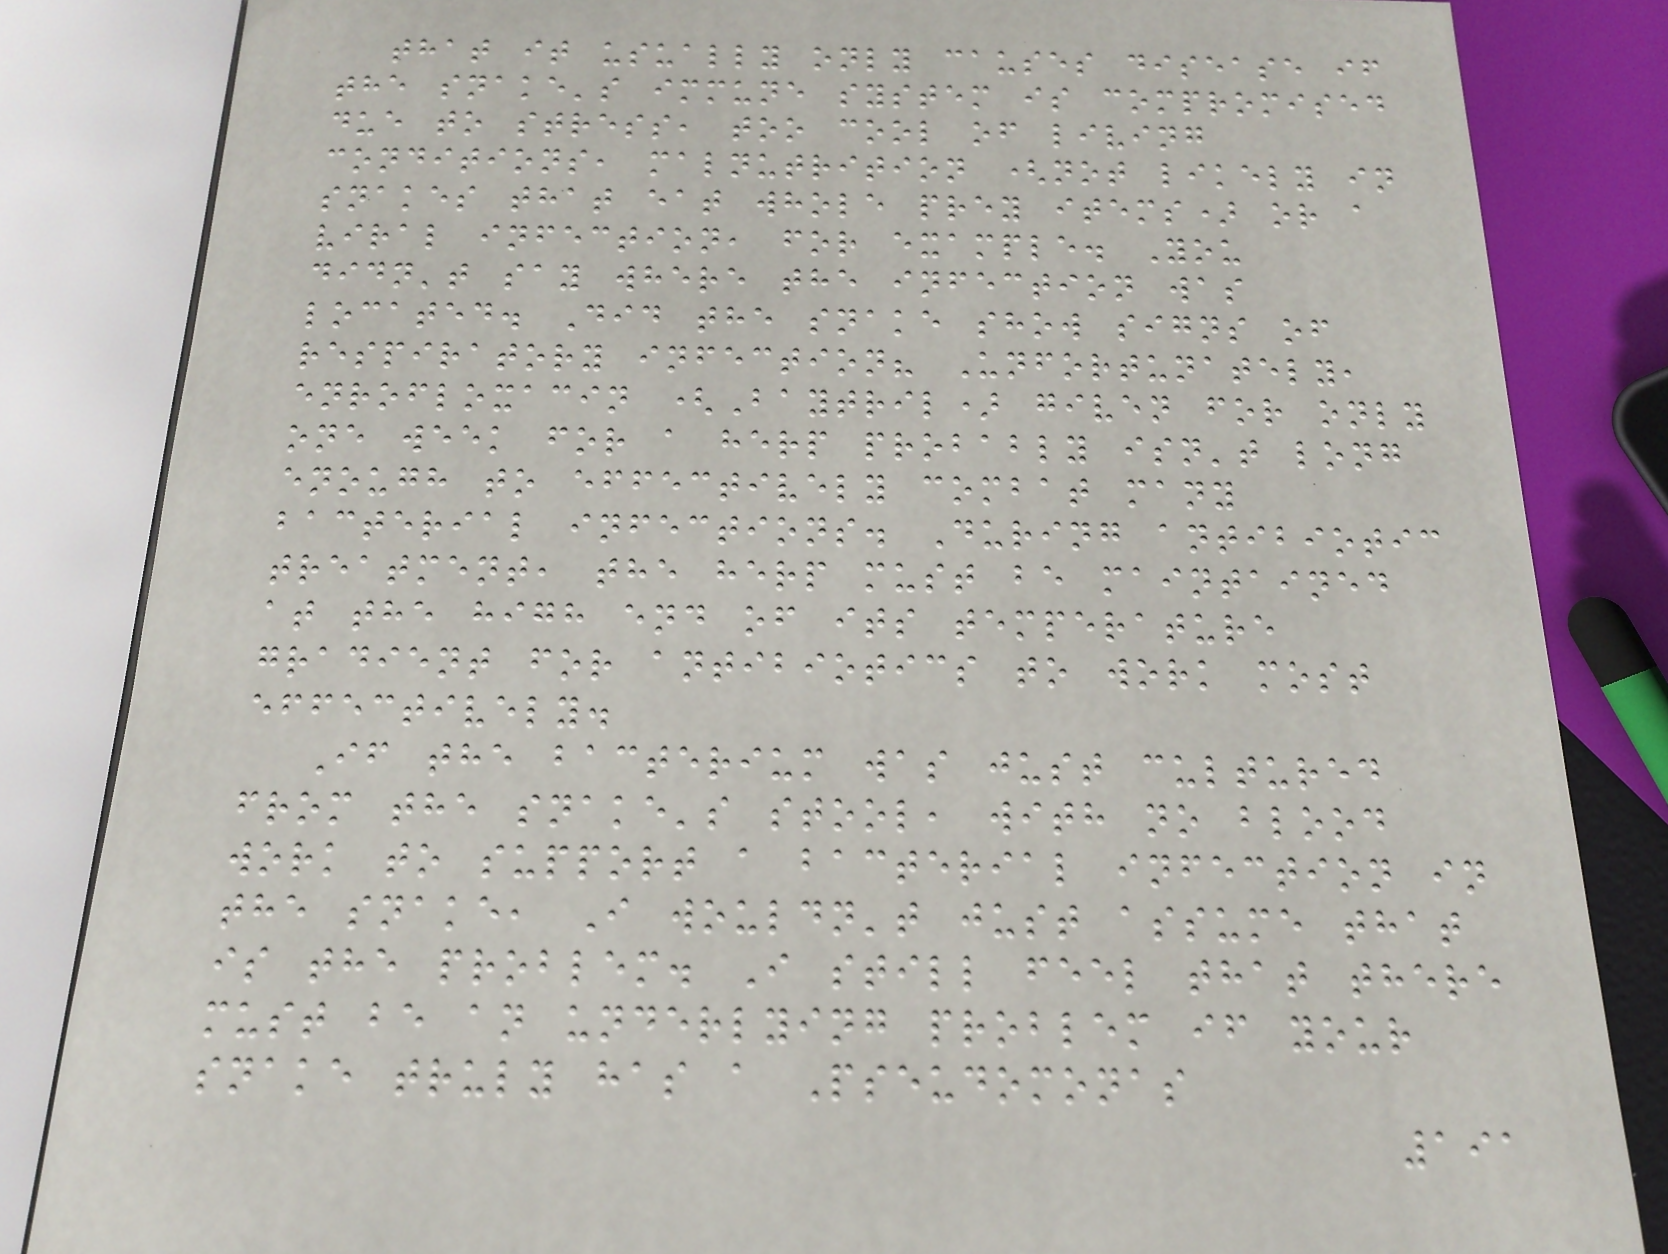that it usually only causes disease if
the snake's immune system is compromised
due to stress, too cool of living
conditions, malnutrition (not likely in
snakes that eat whole prey items) or a
viral infection, for example. You
didn't say where the infection was
located. Did the snake show signs of
respiratory infection? Unfortunately,
enrofloxacin (Baytril) given for only
one week for a herp probably isn't long
enough to effectively combat many
bacterial infections. During antibiotic
treatment, the herp must be maintained
at the high end of its temperature
gradient for antibiotics to work most
effectively.
If the bacterium was just cultured
from the snake's stool, with no blood
work to support a bacterial infection in
the snake, I wouldn't just assume that
is the problem. I still feel that there
must be an underlying problem if your
snake truly has a Pseudomonas
191
